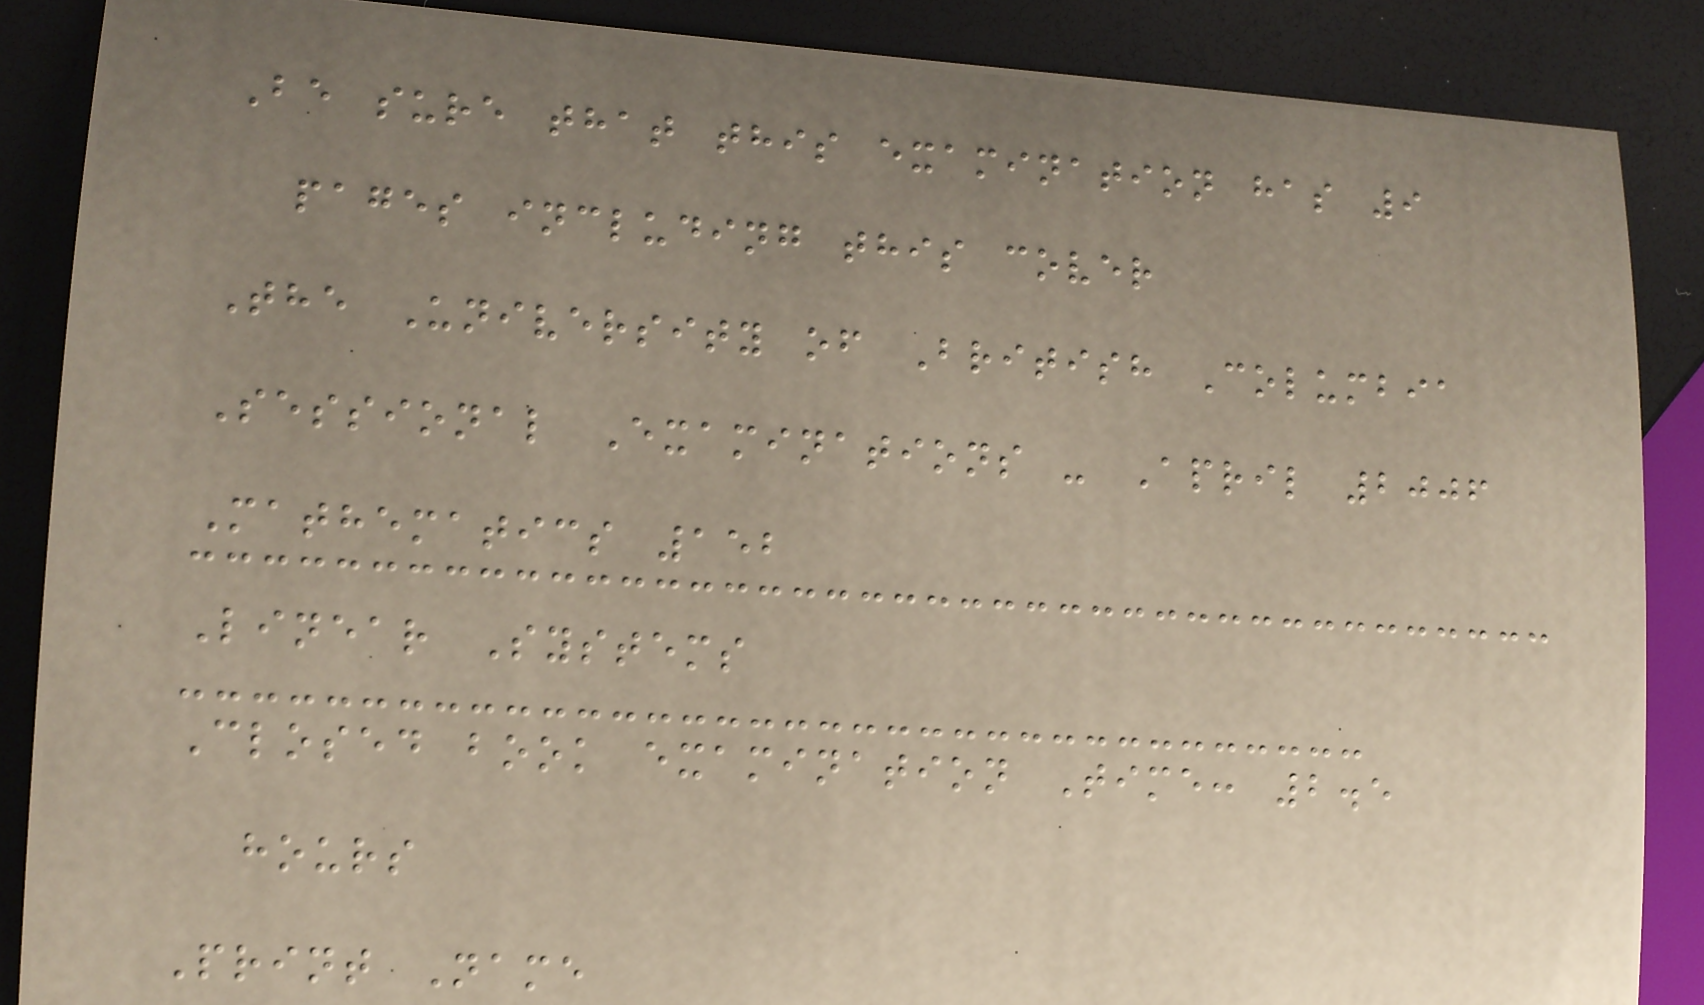Be sure that this examination has 9
pages including this cover
The University of British Columbia
Sessional Examinations - April 2006
Mathematics 152
Linear Systems
Closed book examination Time: 2.5
hours
Print Name
